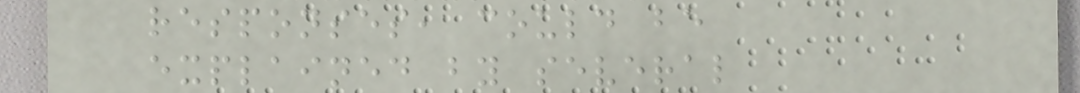responses, could be
explained by several
